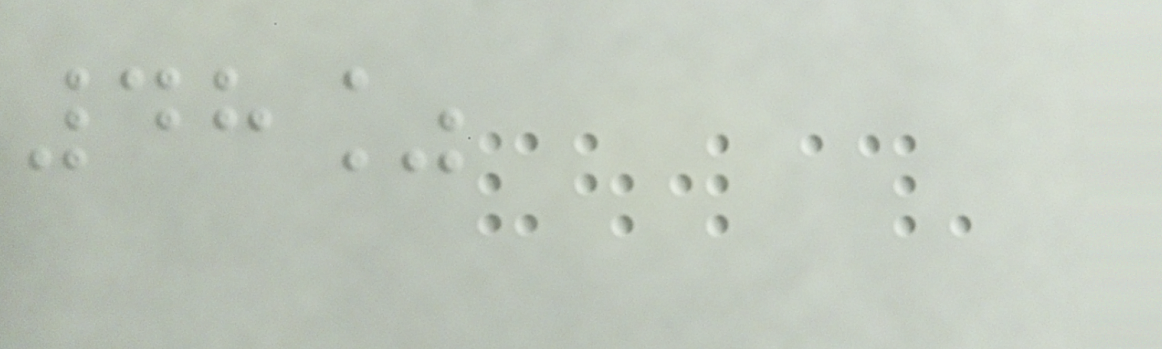48%
